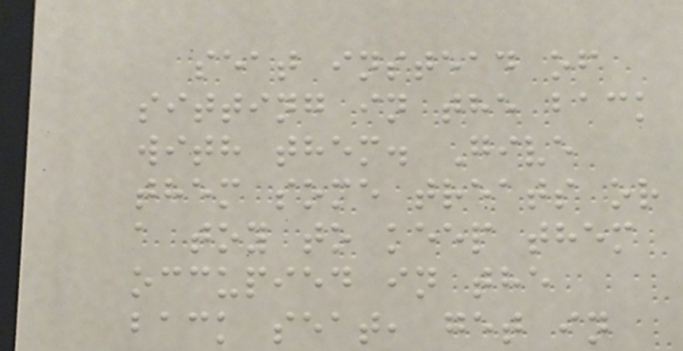seat instead of
sitting in the back
with them. Give
them some treats or
a toy to keep them
occupied in the
back seat, get in
